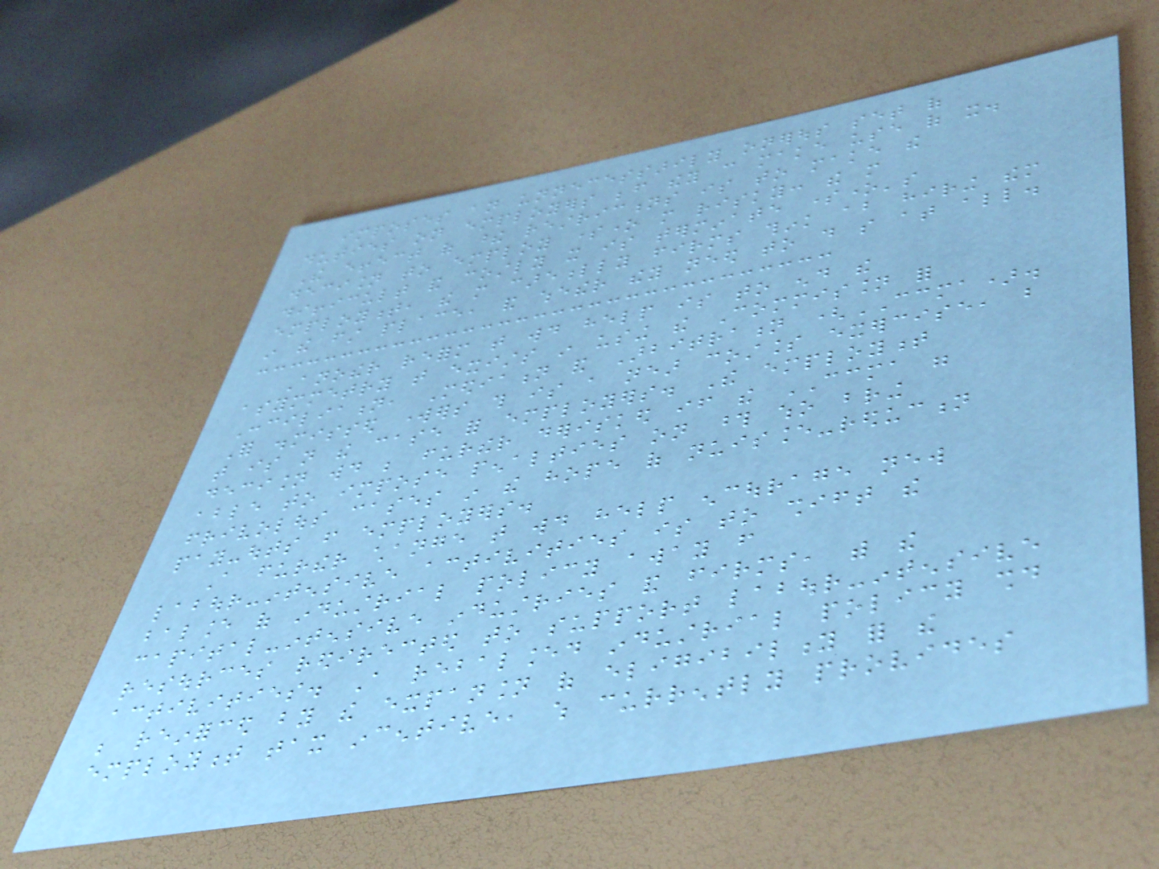imposes an unnecessarily onerous set of
duties on employers before they can make use of it.
The effect of these restrictions is to make the
decision to employ someone more risky: the more
difficult and costly it is terminate someone's
employment, the more carefully firms think about hiring them
in the first place, and whether they need to do so at all.
Another reform that would help is to end the
asymmetry that exists in using the Commission for
Conciliation, Mediation and Arbitration (CCMA).
For dismissed workers this is a near costless exercise, but
that is not the case for employers. The employment
decision would be further derisked if the CCMA were
able to impose penalties on those who bring
frivolous cases in the hope of nuisance-reduction
pay-outs from employers.
A further change that would help encourage new
labour-intensive activities is to shift the
balance of industrial policy away from
capital-intensive industries and firms, with the
resources redirected to support labour-intensive
activities. A rebalanced industrial policy should
be reinforced by the expansion of eligibility for the
employment tax incentive, which currently provides
